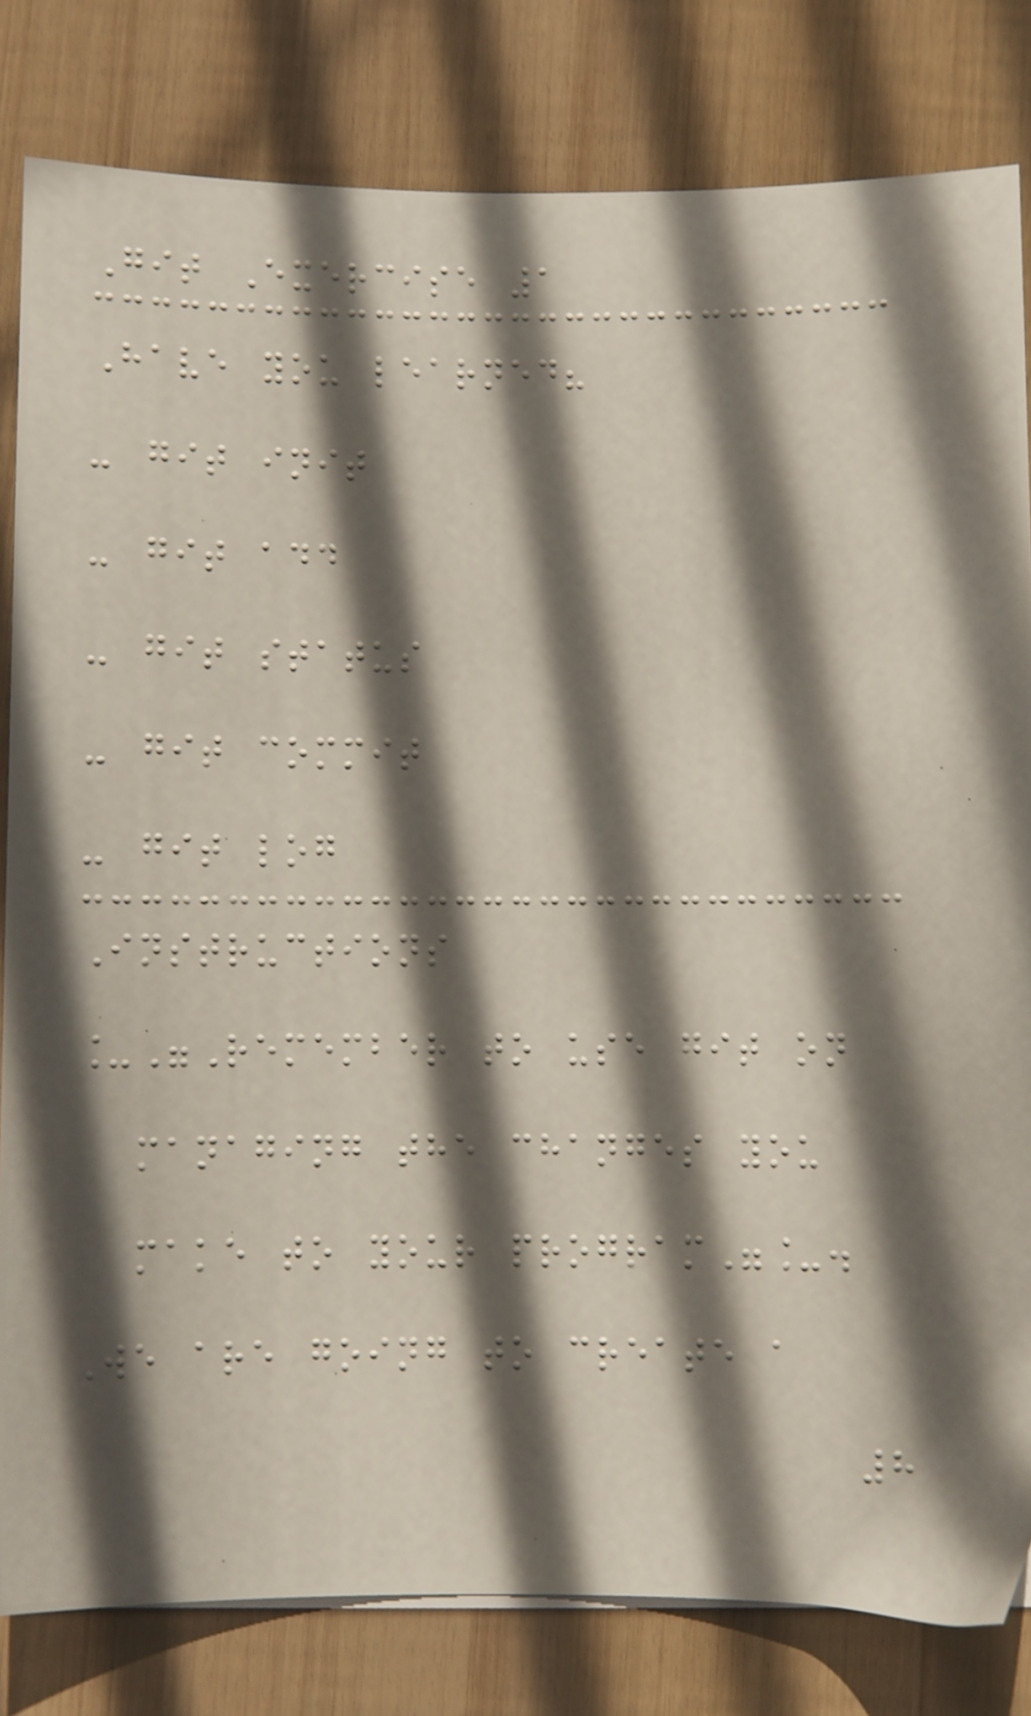Git Exercise 1
Have you learned?
- git init
- git add
- git status
- git commit
- git log
Instructions
_"Remember to use git on
managing the changes you
make to your program"_.
We are going to create a
8
